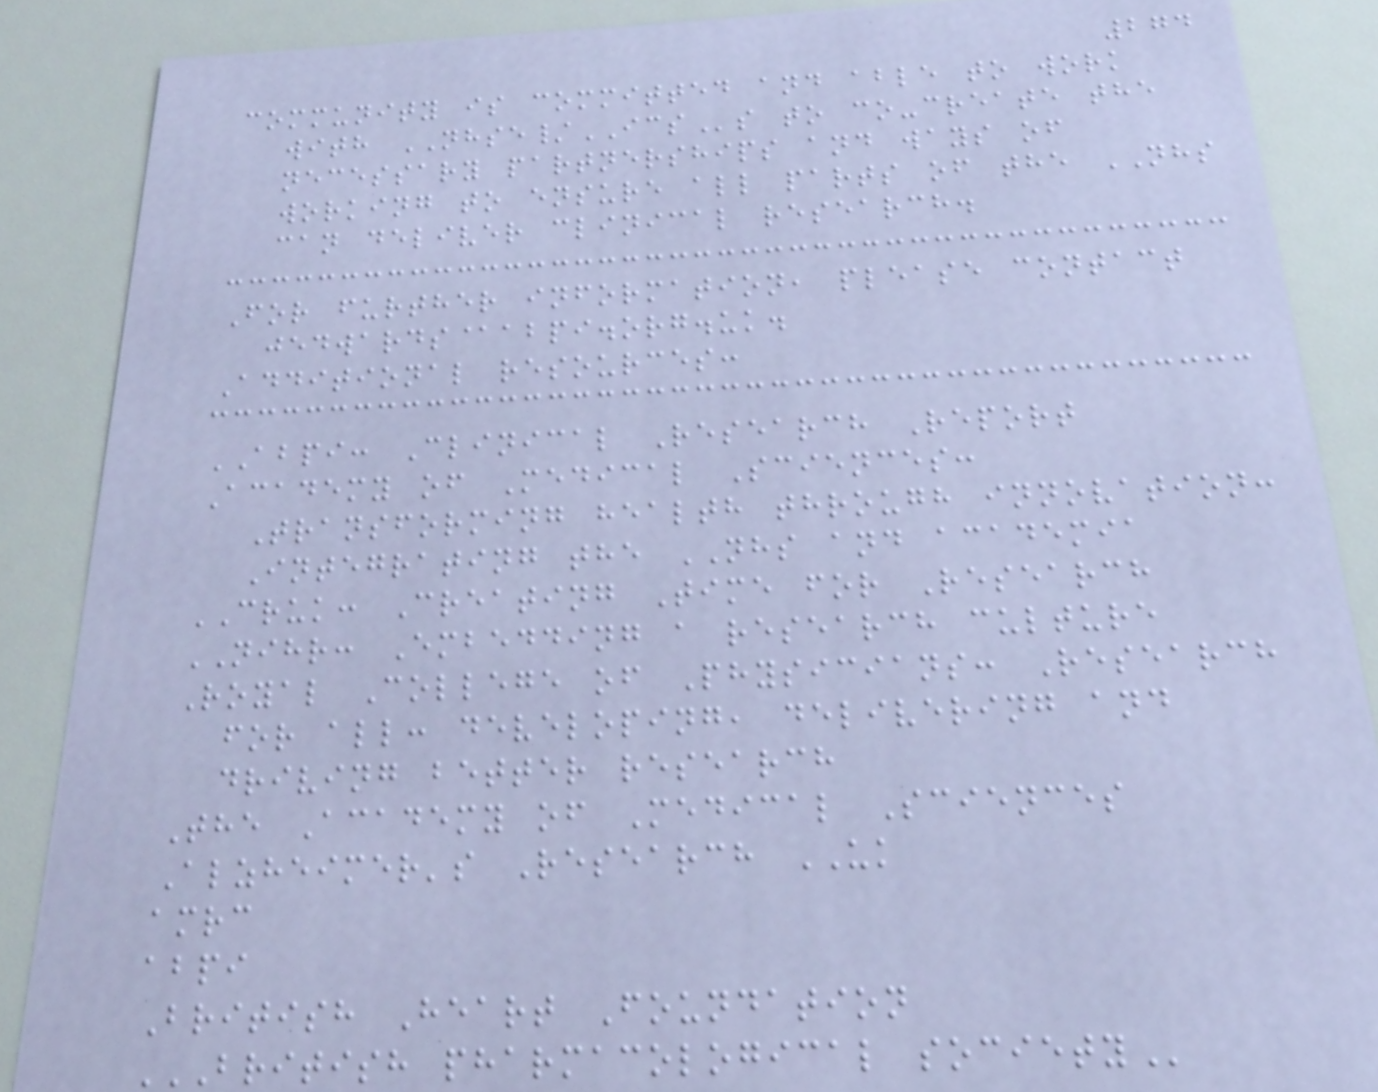274
community is committed and able to work
with NHSE/ICSs to co-create the
necessary partnerships and ways of
working to ensure all parts of the NHS
can deliver clinical research.
For further information, please contact
jedwards@abpi.org.uk.
Additional resources:
ABPI: Clinical Research Report
Academy of Medical Sciences:
Transforming health through innovation:
Integrating the NHS and academia
CRUK: Creating Time for Research
NIHR: Embedding a research culture
Royal College of Physicians: Research
for all: developing, delivering and
driving better research
The Academy of Medical Sciences
Alzheimer's Research UK
amrc
abpi
British Heart Foundation
BRITISH PHARMACOLOGICAL SOCIETY
